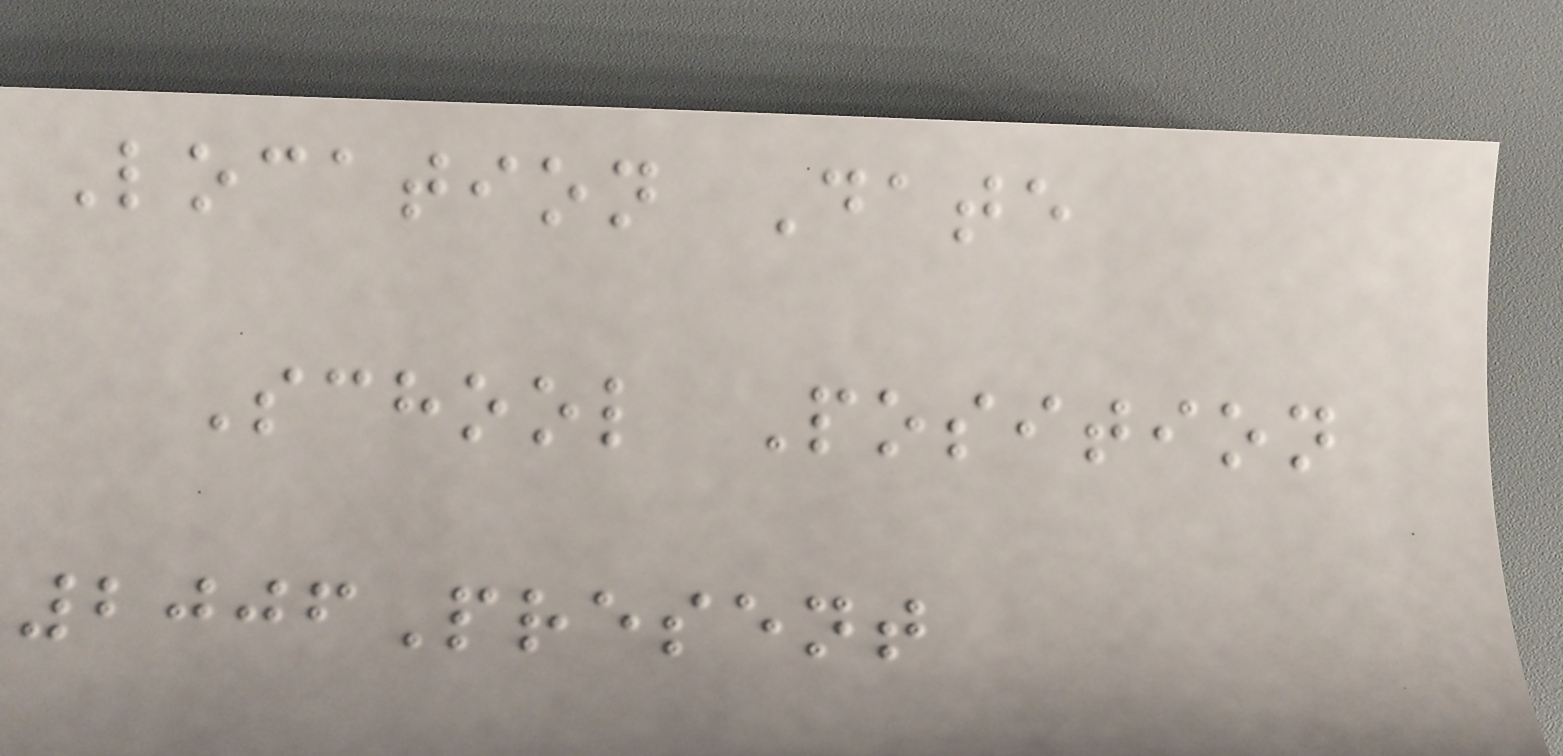Location Date
School Position
2006Present
